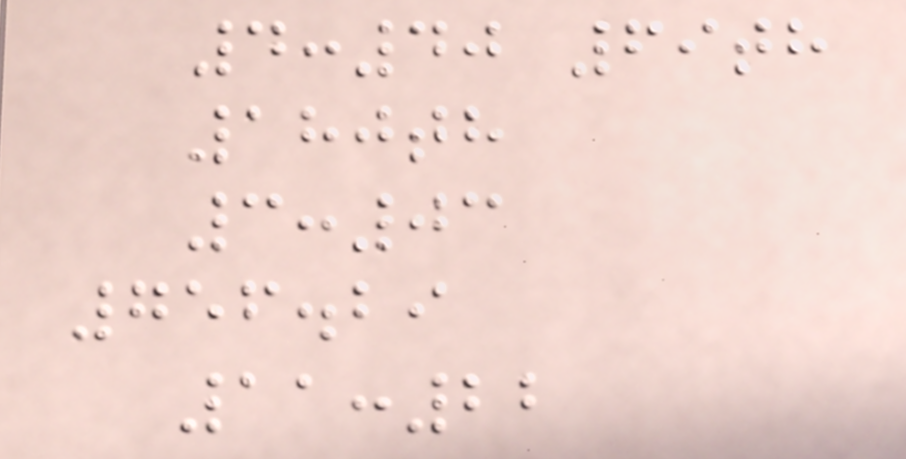4:40 69th
180th
3:03
756.29
11:22
